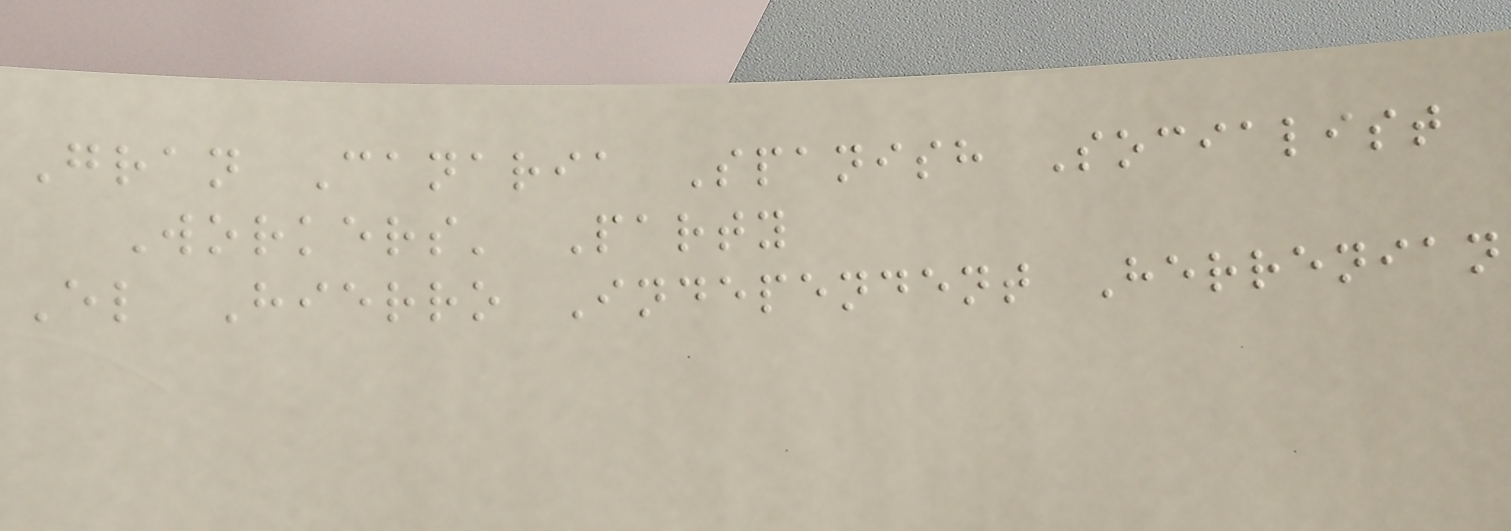Gran Canaria Spanish Socialist
Workers' Party
El Hierro Independent Herrenian
